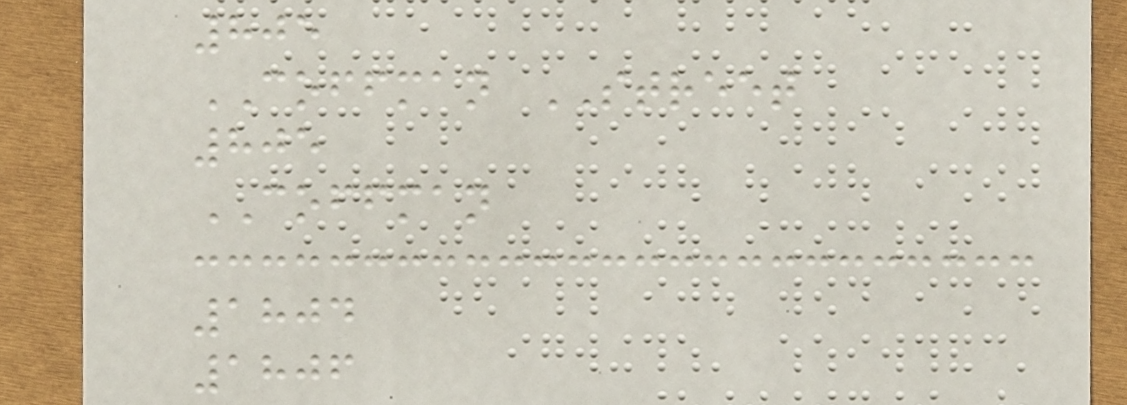805
COFFMAN STREET
805
COFFMAN
1804
1806
